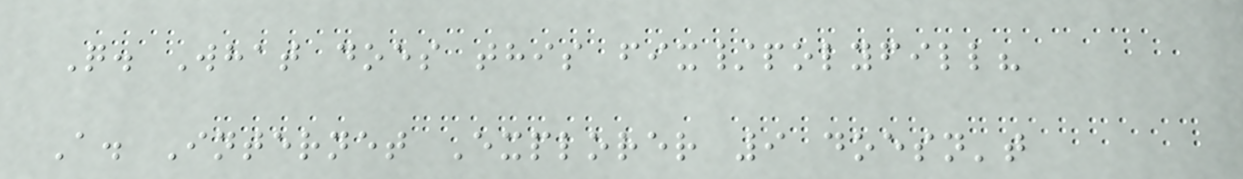Q. What does this fix/polyfill?
A. Internet Explorer 9 doesn't
